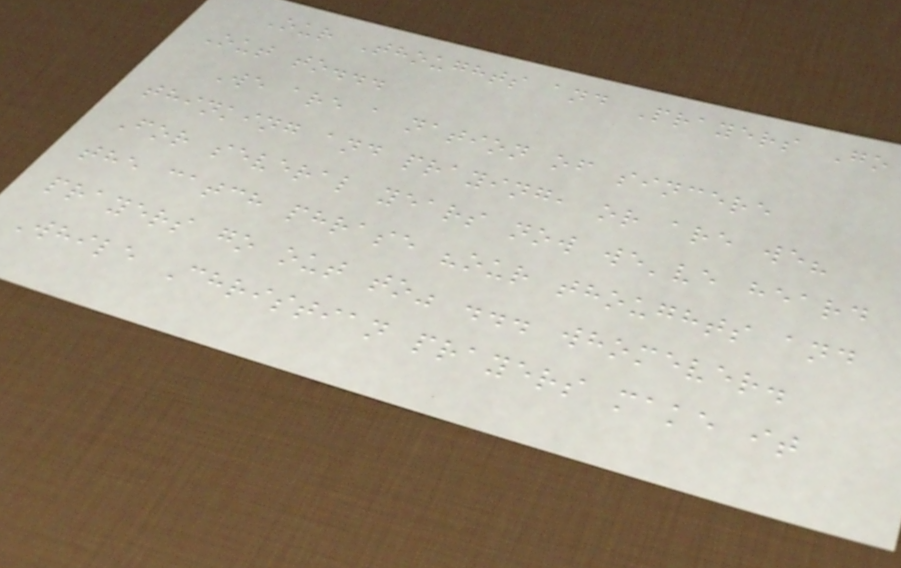Our Thoughts and Prayers Go
Out to...
We are a nation of sincere
thinking and praying, or are we?
For several years now we've heard
the catch phrase "our thoughts and
prayers go out to" ... whomever.
While Christian prayers make it
